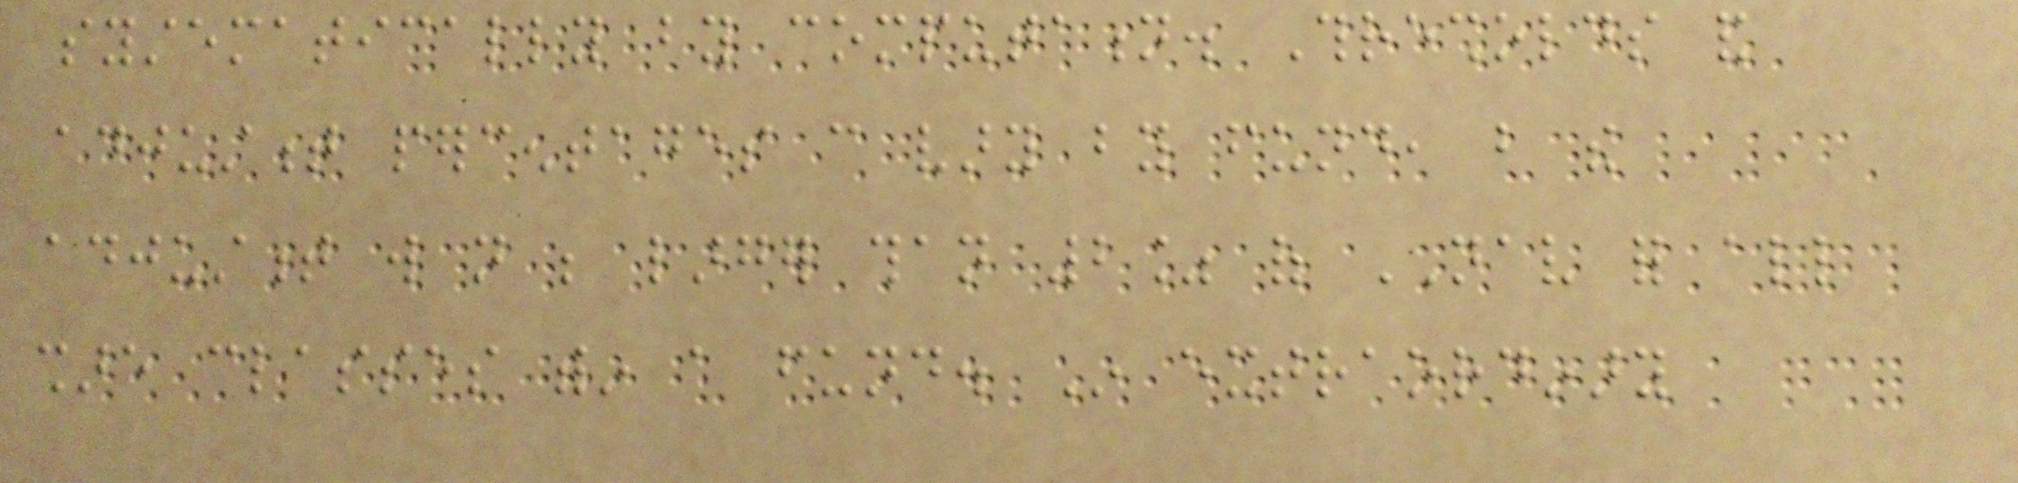systematically by computation. Thresholds and
adjustment percentages can vary by fund, but the
adjustment will not be larger than 2% of NAV for all
share classes within a fund. In extraordinary
